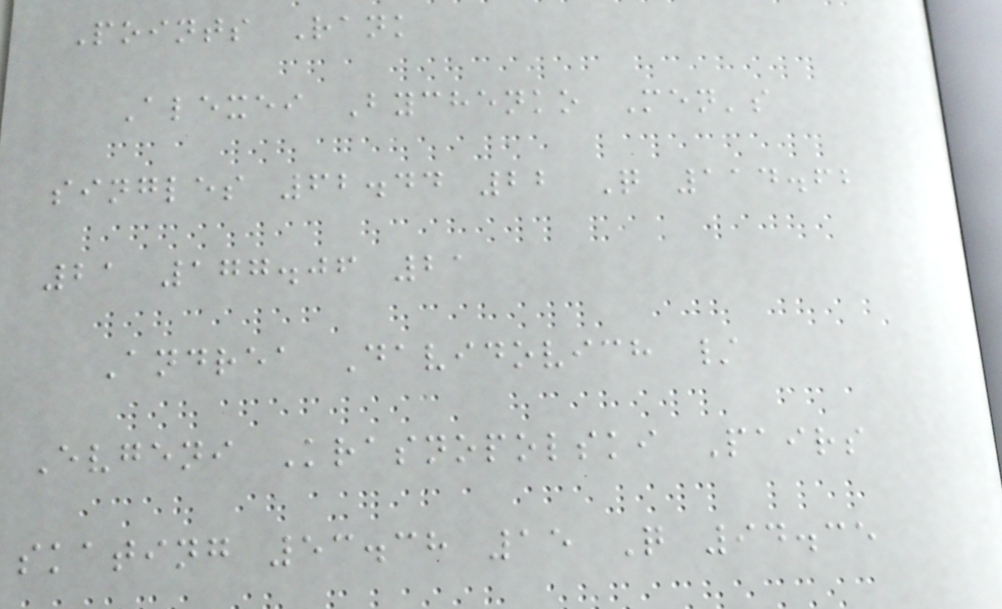Points Rank
Alexei Bychenko Men's
singles 62.44 22 Q 114.62
21 177.06 21
Andrea Davidovich /
Evgeni Krasnopolski Pairs
skating 53.38 15 Q 94.35
